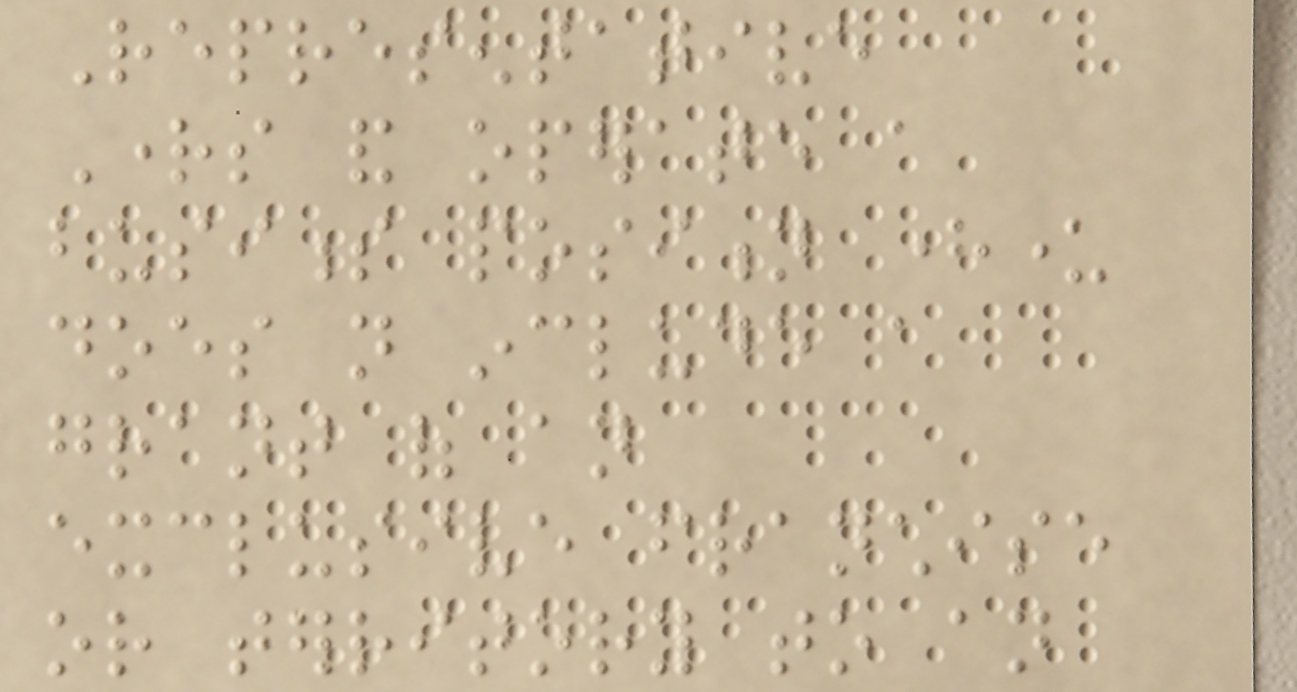Representative
Rights and operate a
business position hereunder
does not include a
grant of an
exclusive franchise
or territory to an
